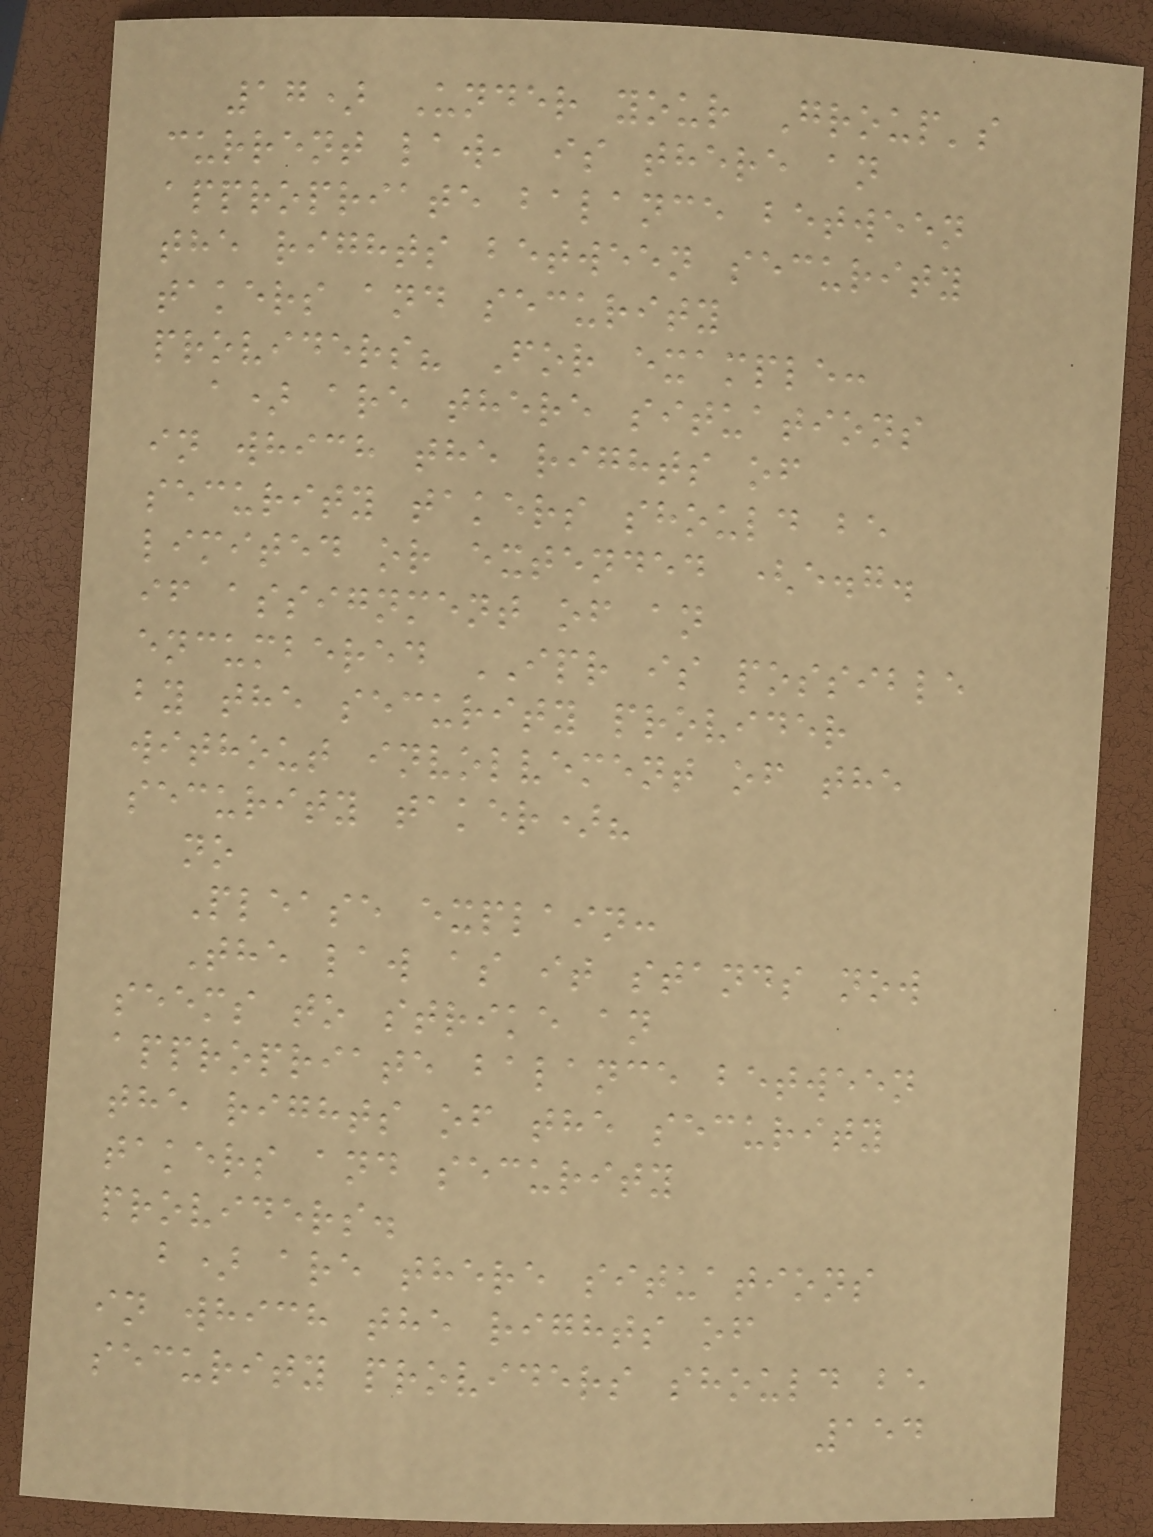17) Under your Group's
current law, is there an
appropriate balance between
the rights between security
takers and security
providers? For example:
a) are there situations
in which the rights of
security takers should be
limited or extended (e.g.
if assignment of an
encumbered IPR is possible
by the security provider
without involvement of the
security taker)?
no
Please explain:
The law as it stands now
seems to strike an
appropriate balance between
the rights of the security
takers and security
providers.
b) are there situations
in which the rights of
security providers should be
154
